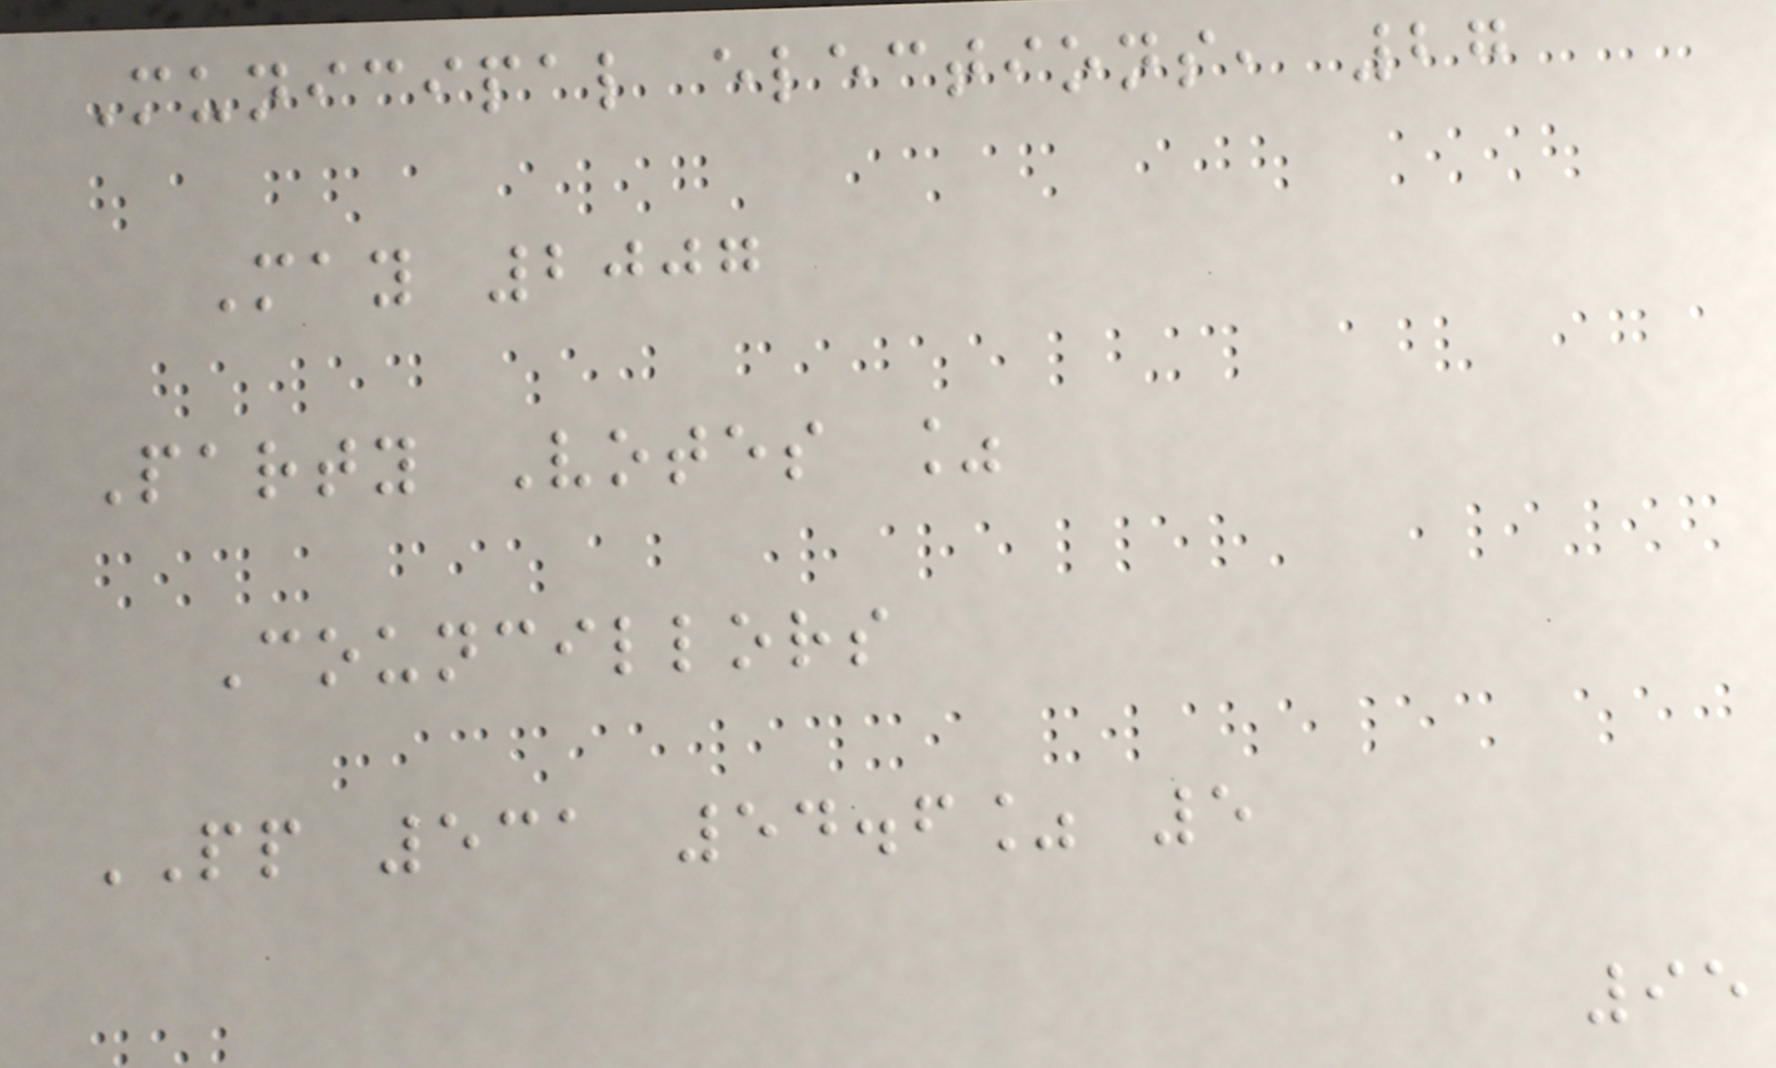Municipal elections, 27
May 2007
Party Votes %
Councillors
PP 531 54.6% 5
95
